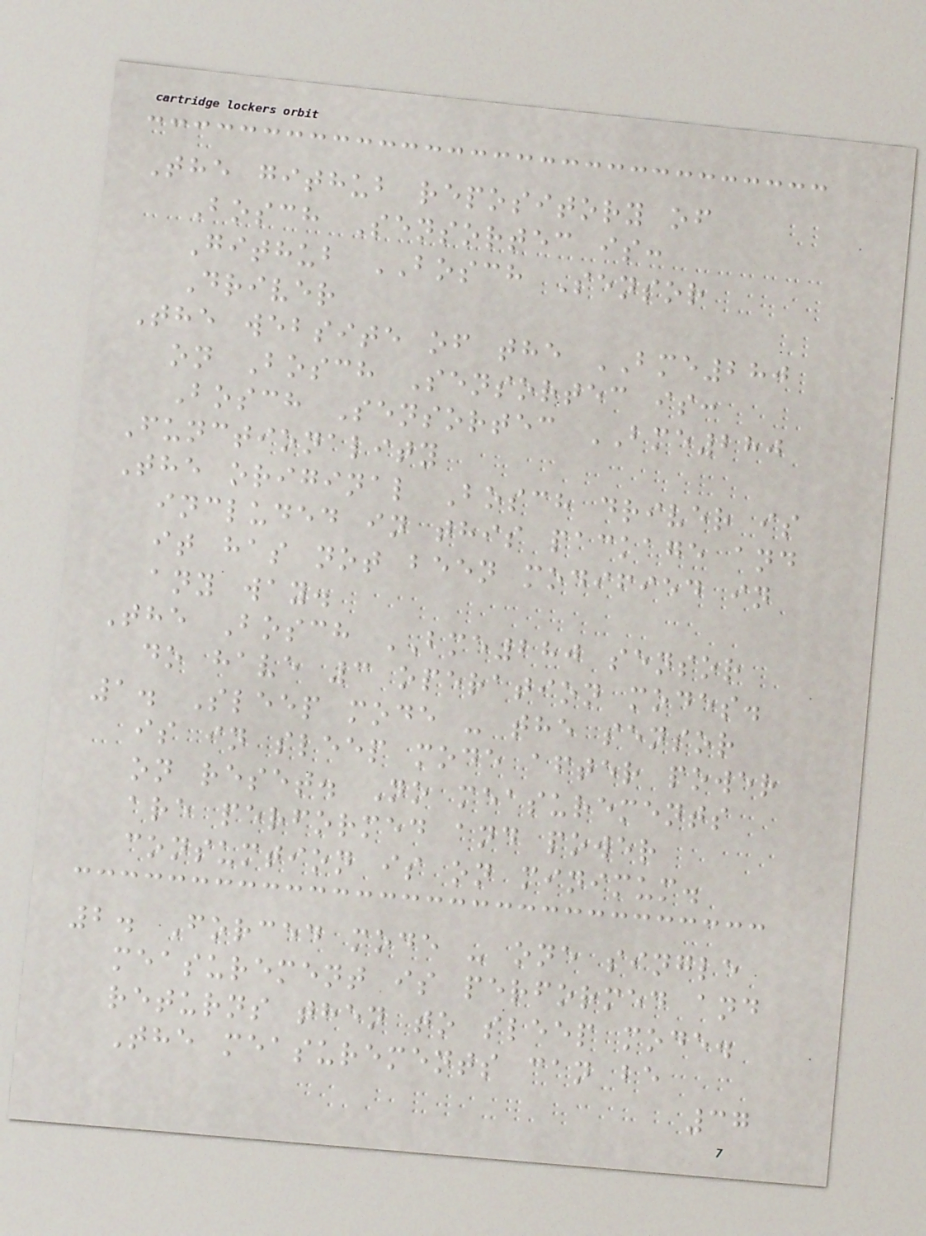The github repository of
Bosch Sensortec is:
Github BOSCH Sensor
Driver
The website of the BME280
on Bosch Sensortec is:
Bosch Sensortec BME280
Functionality
The original Bosch driver is
included in this package and
it has not been modified in
any way.
The Bosch BME280 sensor
do have 3 operation modes.
1. Sleep mode - the sensor
is in sleep mode after power
on reset. No measurements
are performed and power
consumtion is on minimum.
2. Forced mode - one single
measurement is performed and
returns then to sleep mode.
The measurements can be
37
